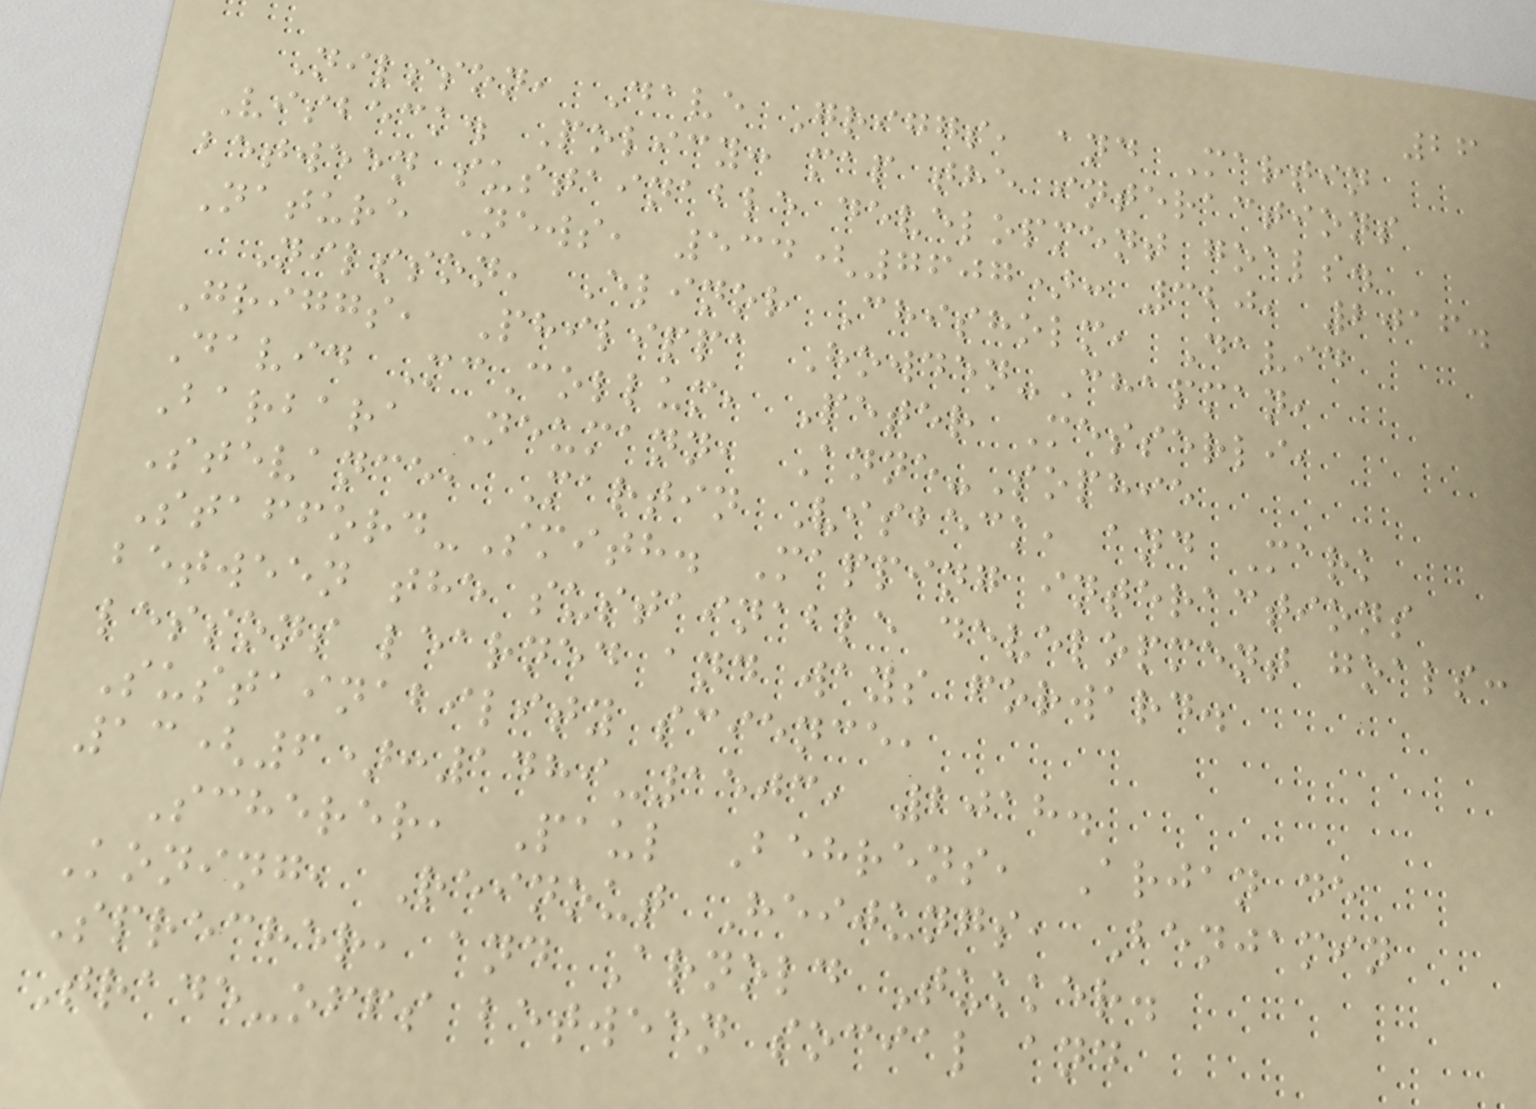26
Nilsson, Dave Griggs, and Martin
Visbeck. Policy: map the interactions
between sustainable development goals.
Nature News, 534(7607): 320, 2016.
Nilsson, Elinor Chisholm, David
Griggs, Philippa Howden-Chapman,
David McCollum, Peter Messerli,
Barbara Neumann, Anne-Sophie
Stevance, Martin Visbeck, and Mark
Stafford-Smith. Mapping interactions
between the sustainable development goals:
lessons learned and ways forward.
Sustainability science,
13(6):1489-1503, 2018.
Scherer, Paul Behrens, Arjan de
Koning, Reinout Heijungs, Benjamin
Sprecher, and Arnold Tukker.
Trade-offs between social and
